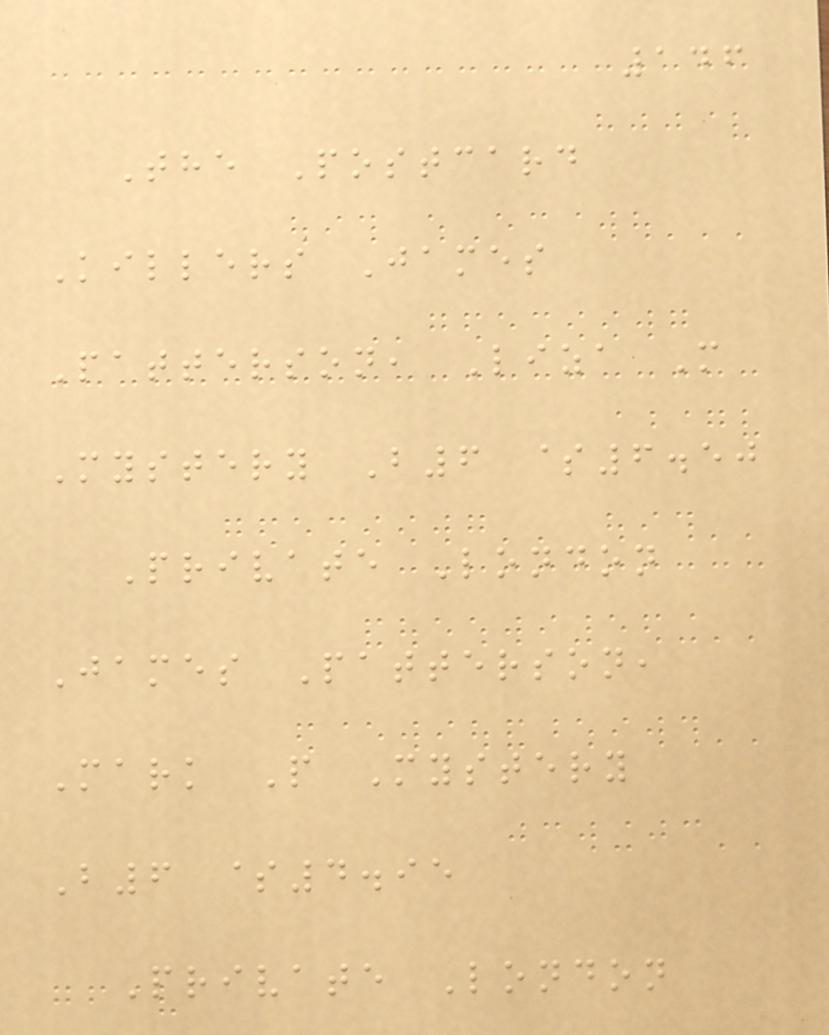146
The Postcard
Killers James
Patterson, Liza M
Mystery B6 $6.50
Private London
James Patterson,
Mark P Mystery
B6 $4.95
Private London
